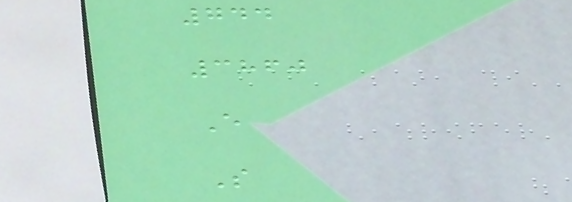744
3860
E
S
